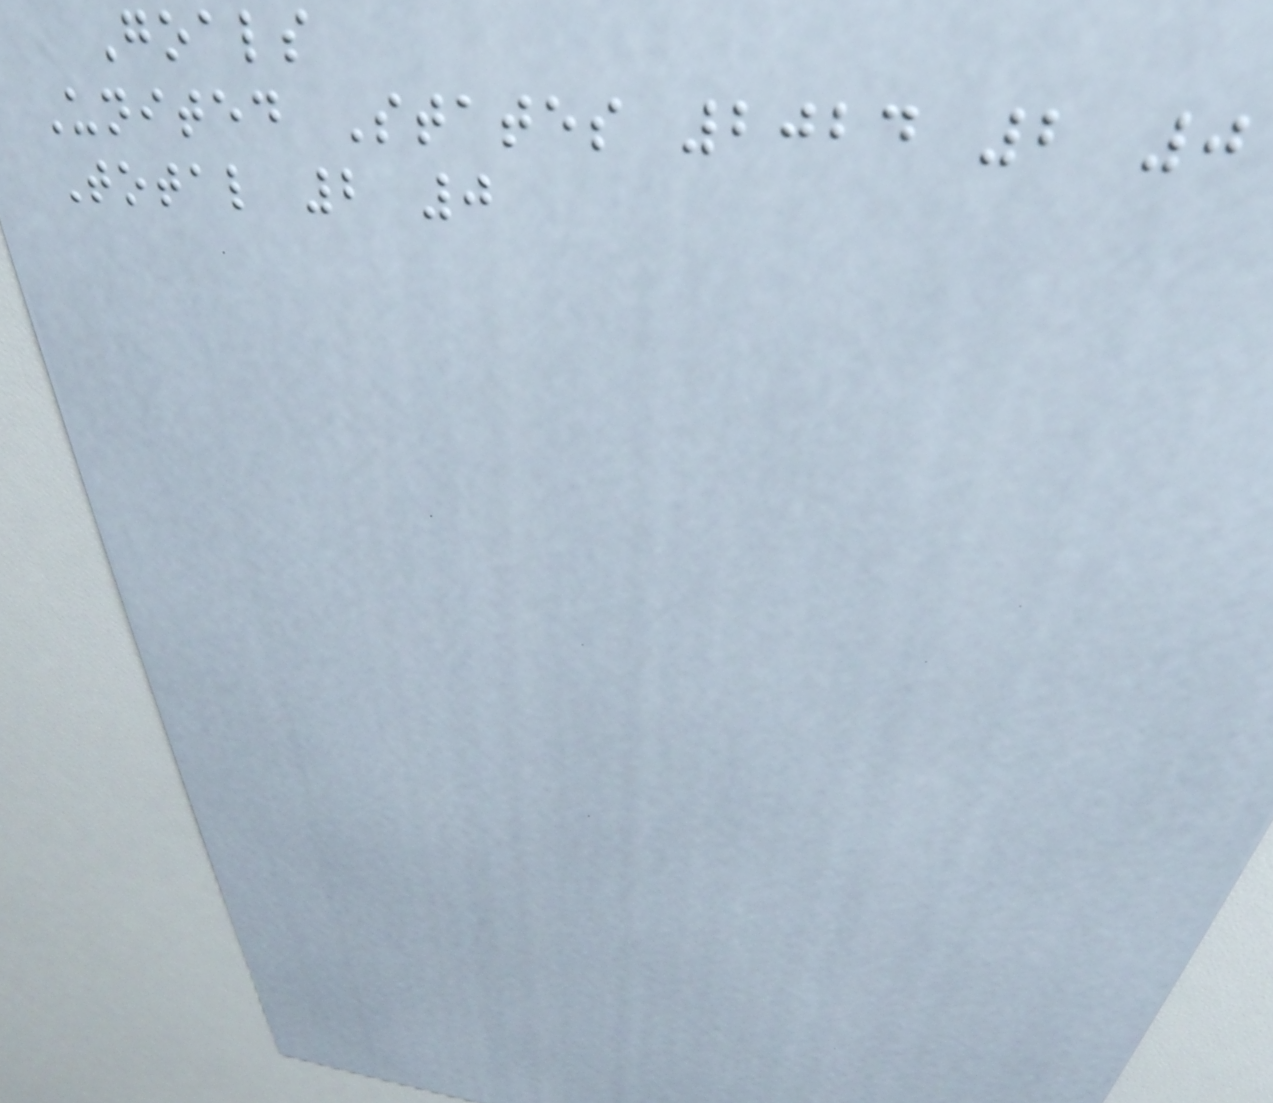Goals
United States 2024 2 0
Total 2 0
